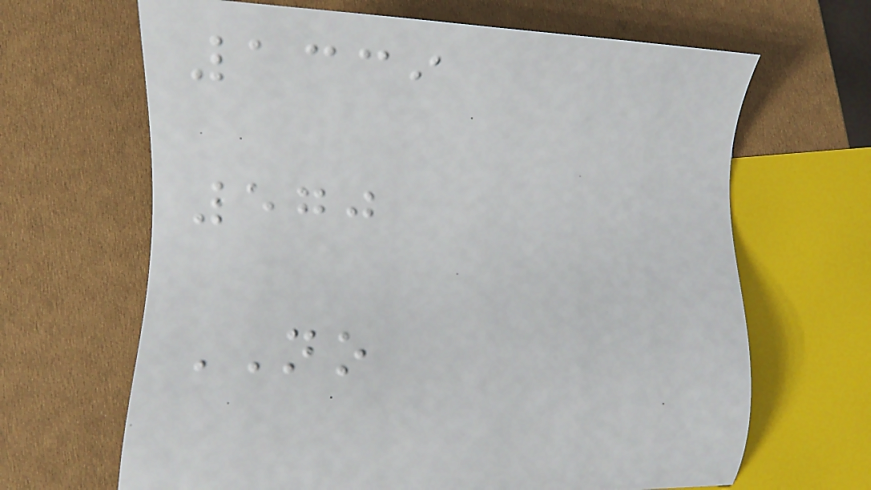1339
570
NO
